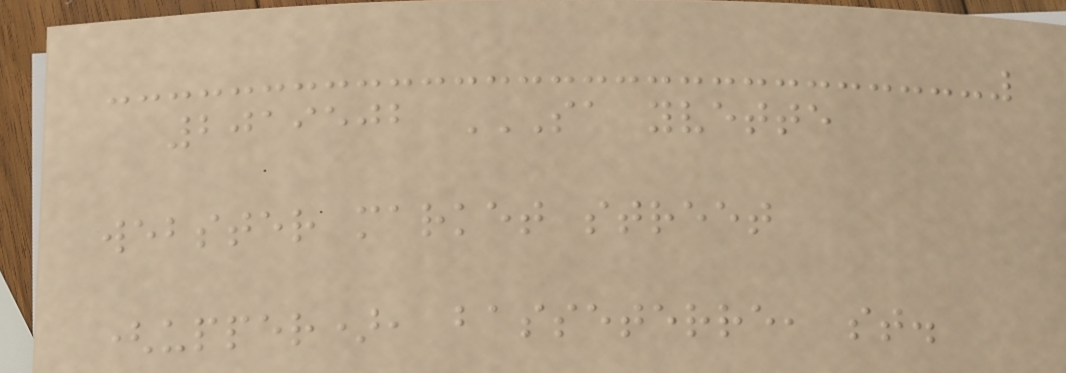2019502 SA YVETTE
WEBSTER MARKET STREET
(UPPER), BASSETERRE, ST.
